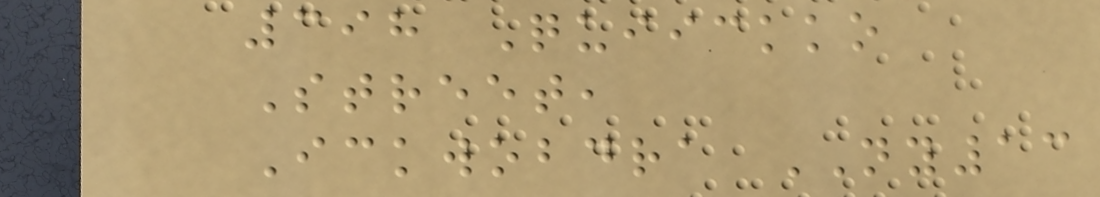398 Quiickko
Street,
Ickwobdra NY13
